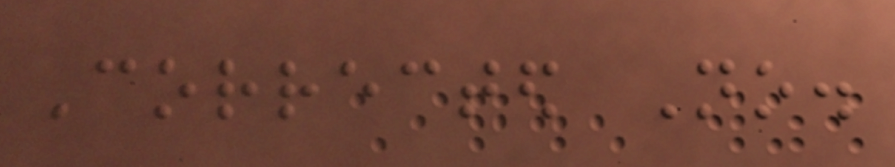Corrected No.
